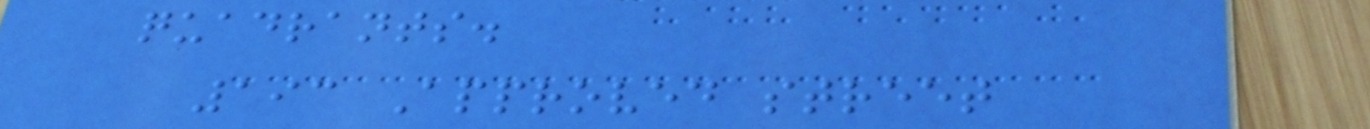quadrants.
193 Approved street
